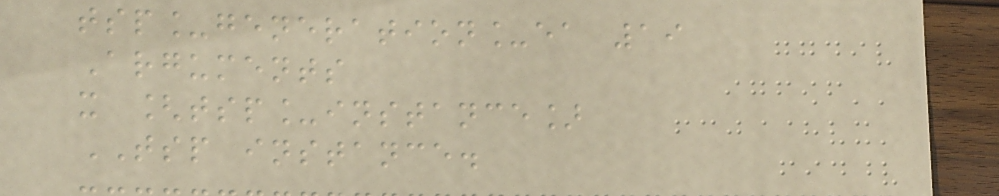tsp_generation_ea 19
Arguments
x [tsp_instance]
TSP instance.
